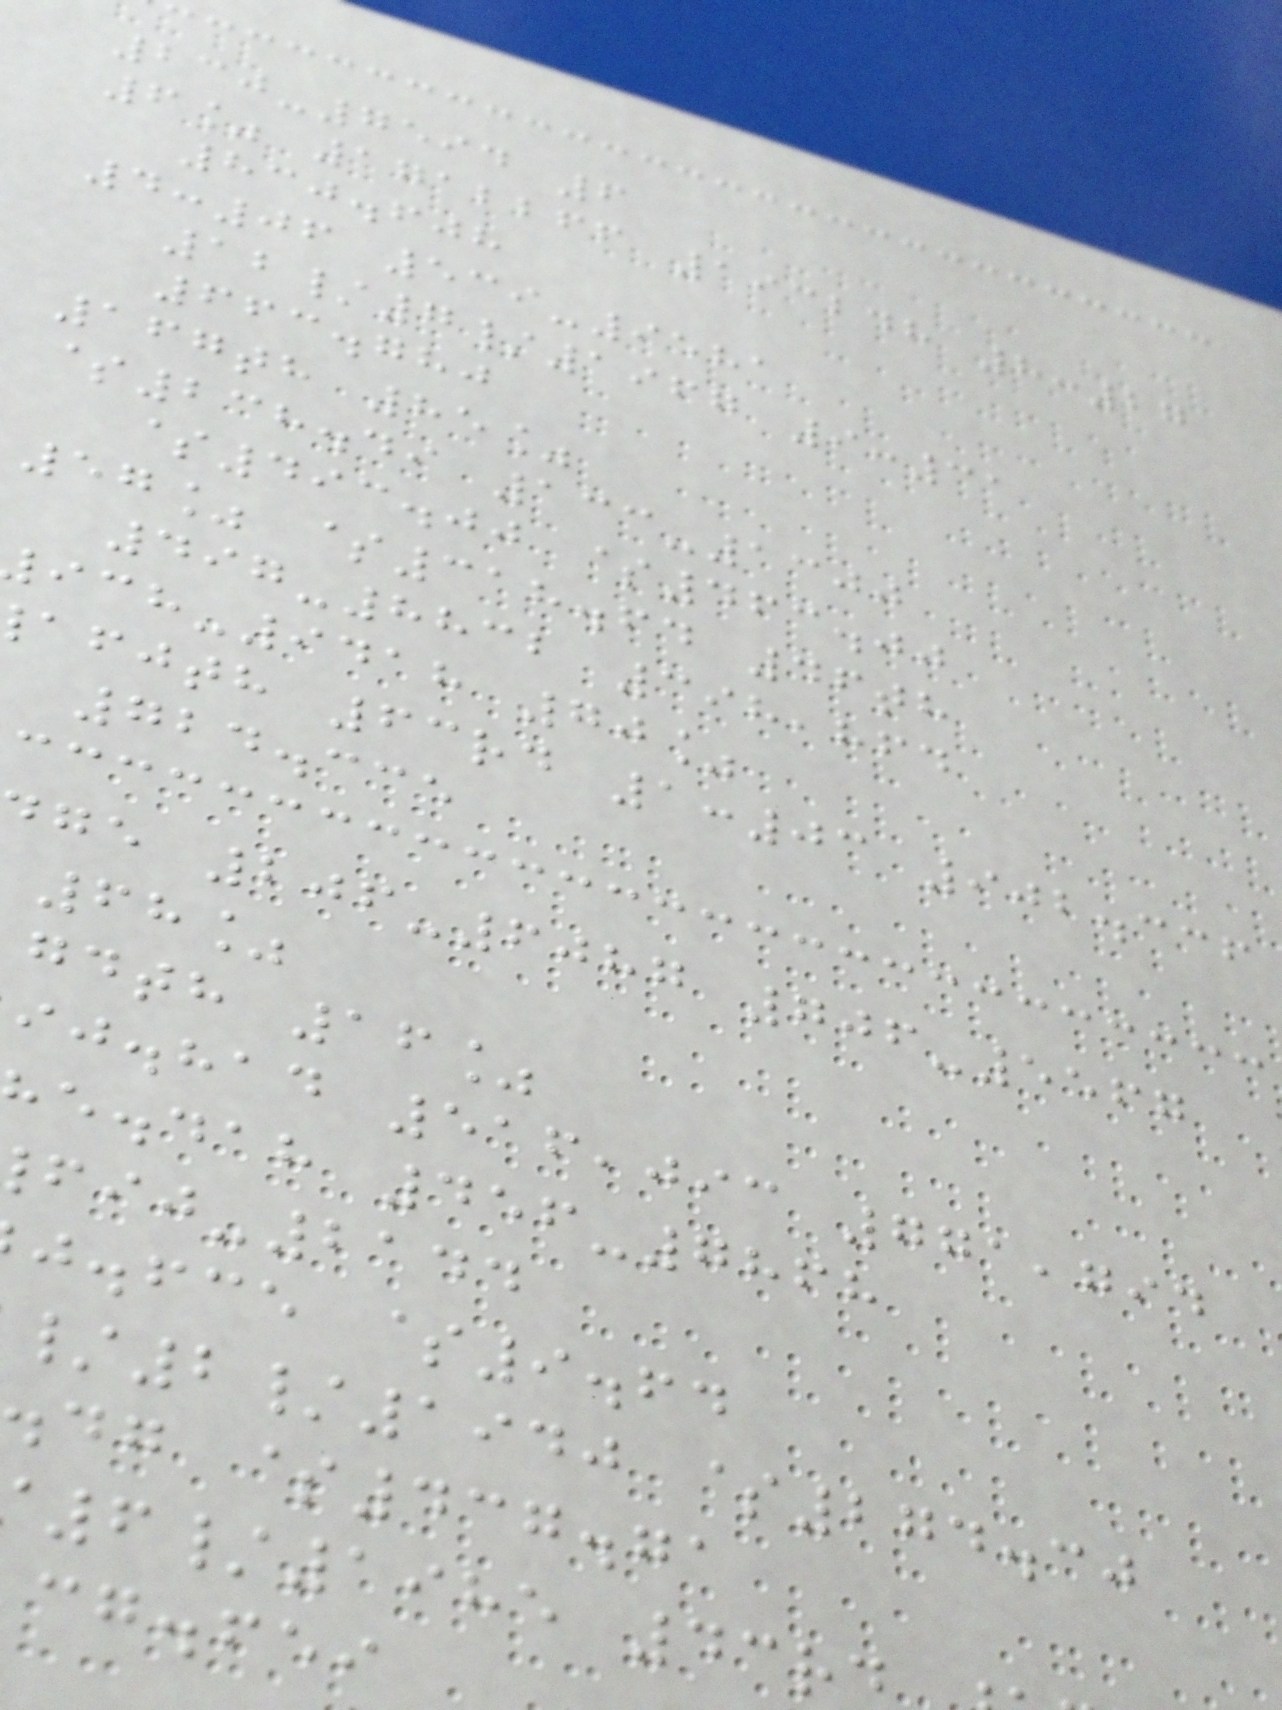230-7594 6
6% 1712266 193248 8:27
830.608
4:06 539-9581
12/7/1967 9:31
663.780
167th 85%
$238.49 133-1300
$493.00 $463.00
57% $318.64 46th
497-8832 398,864
-9418 70%
afjth 63rd 1:03 902.336
724.335
ge 206-6087 706-5567
68%
gdth 16%
ij.had 516,093 771,794
e.dah 456-7868
-2144
j.fce $9.64
/2/1940 $274.30
dg $437.71
6/1985 43r
cg.fei
